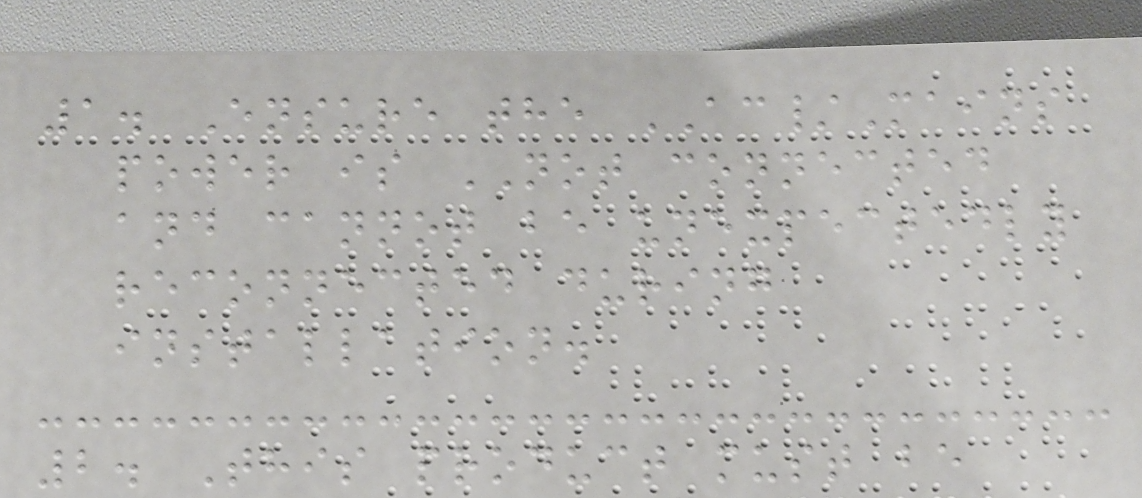1. Ensure the AC/Mains
power is NOT connected
and cannot be unexpectedly
reconnected during
installation.
2. This product must be
